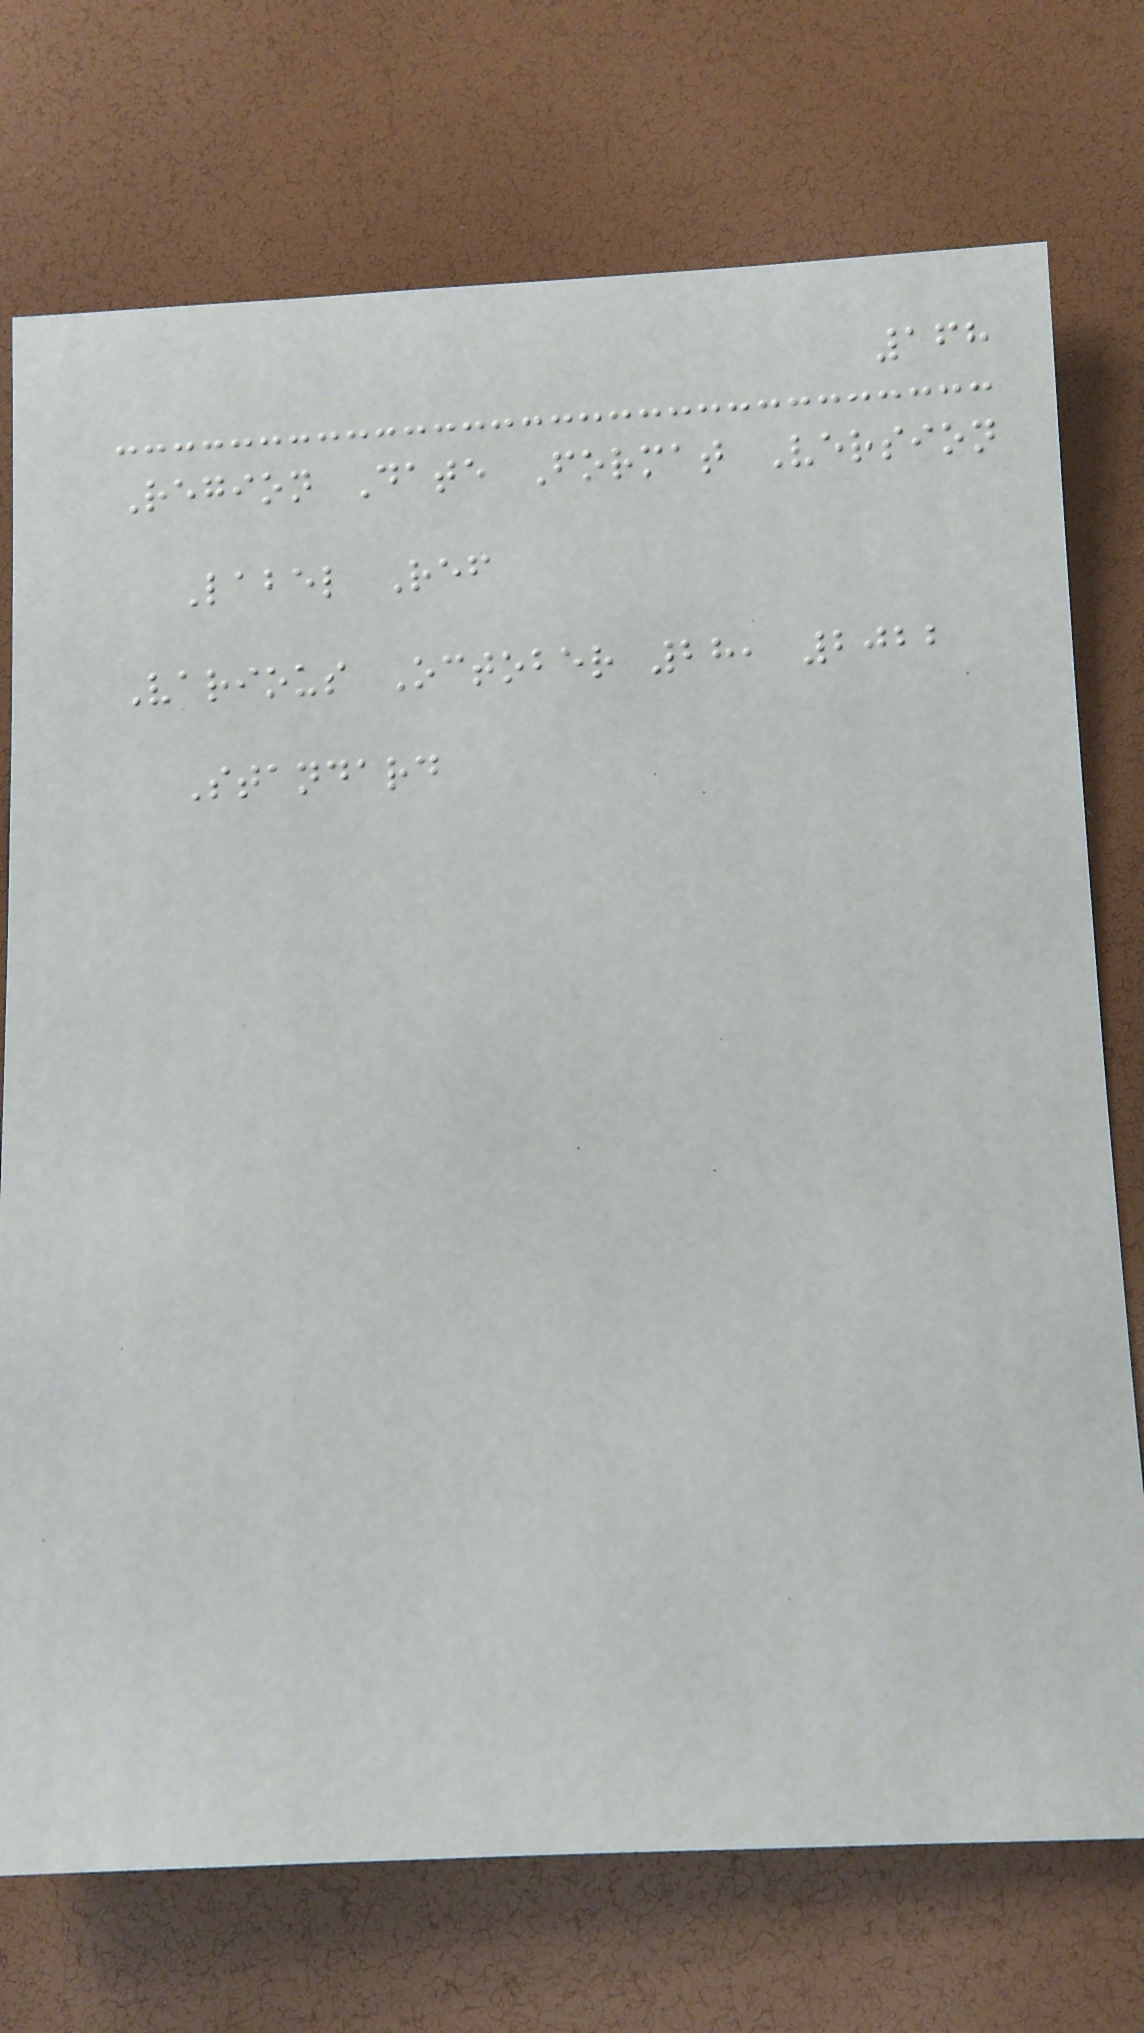168
Region Date Format Version
Label Ref
Various October 28, 2022
Standard
